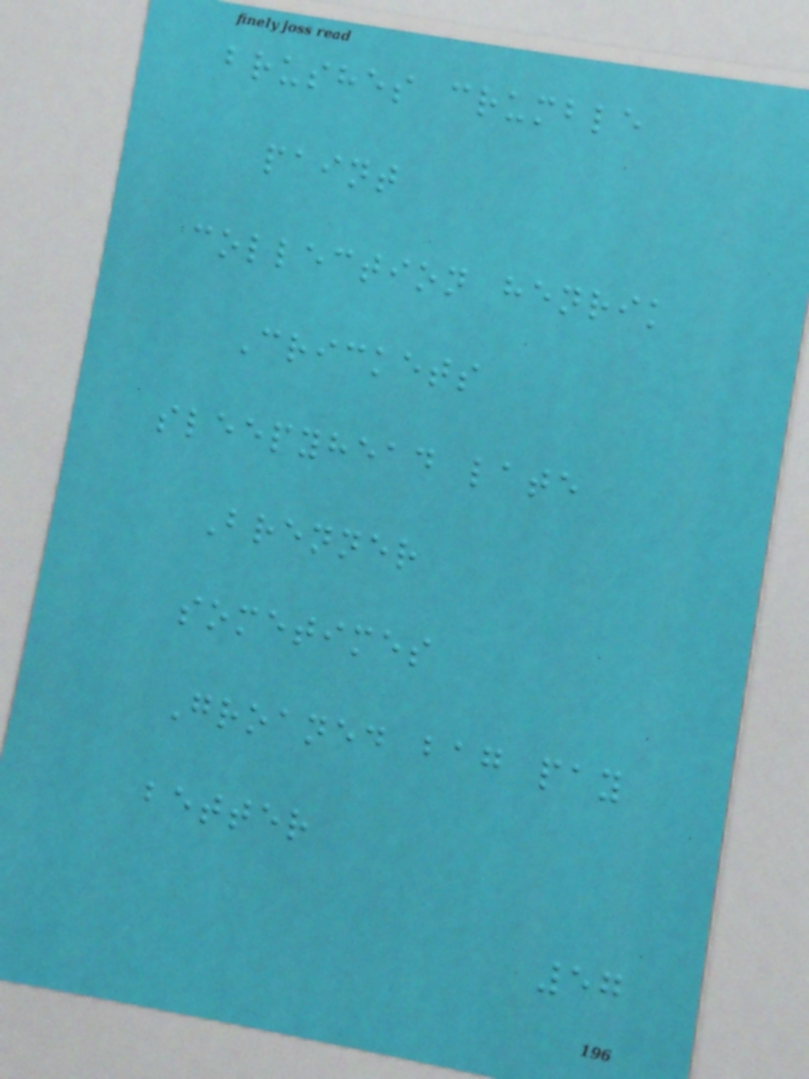brushes crumble
paint
collection henrik
Crickets
sleepyhead late
Brenner
sometimes
Groaned bag pay
better
57
